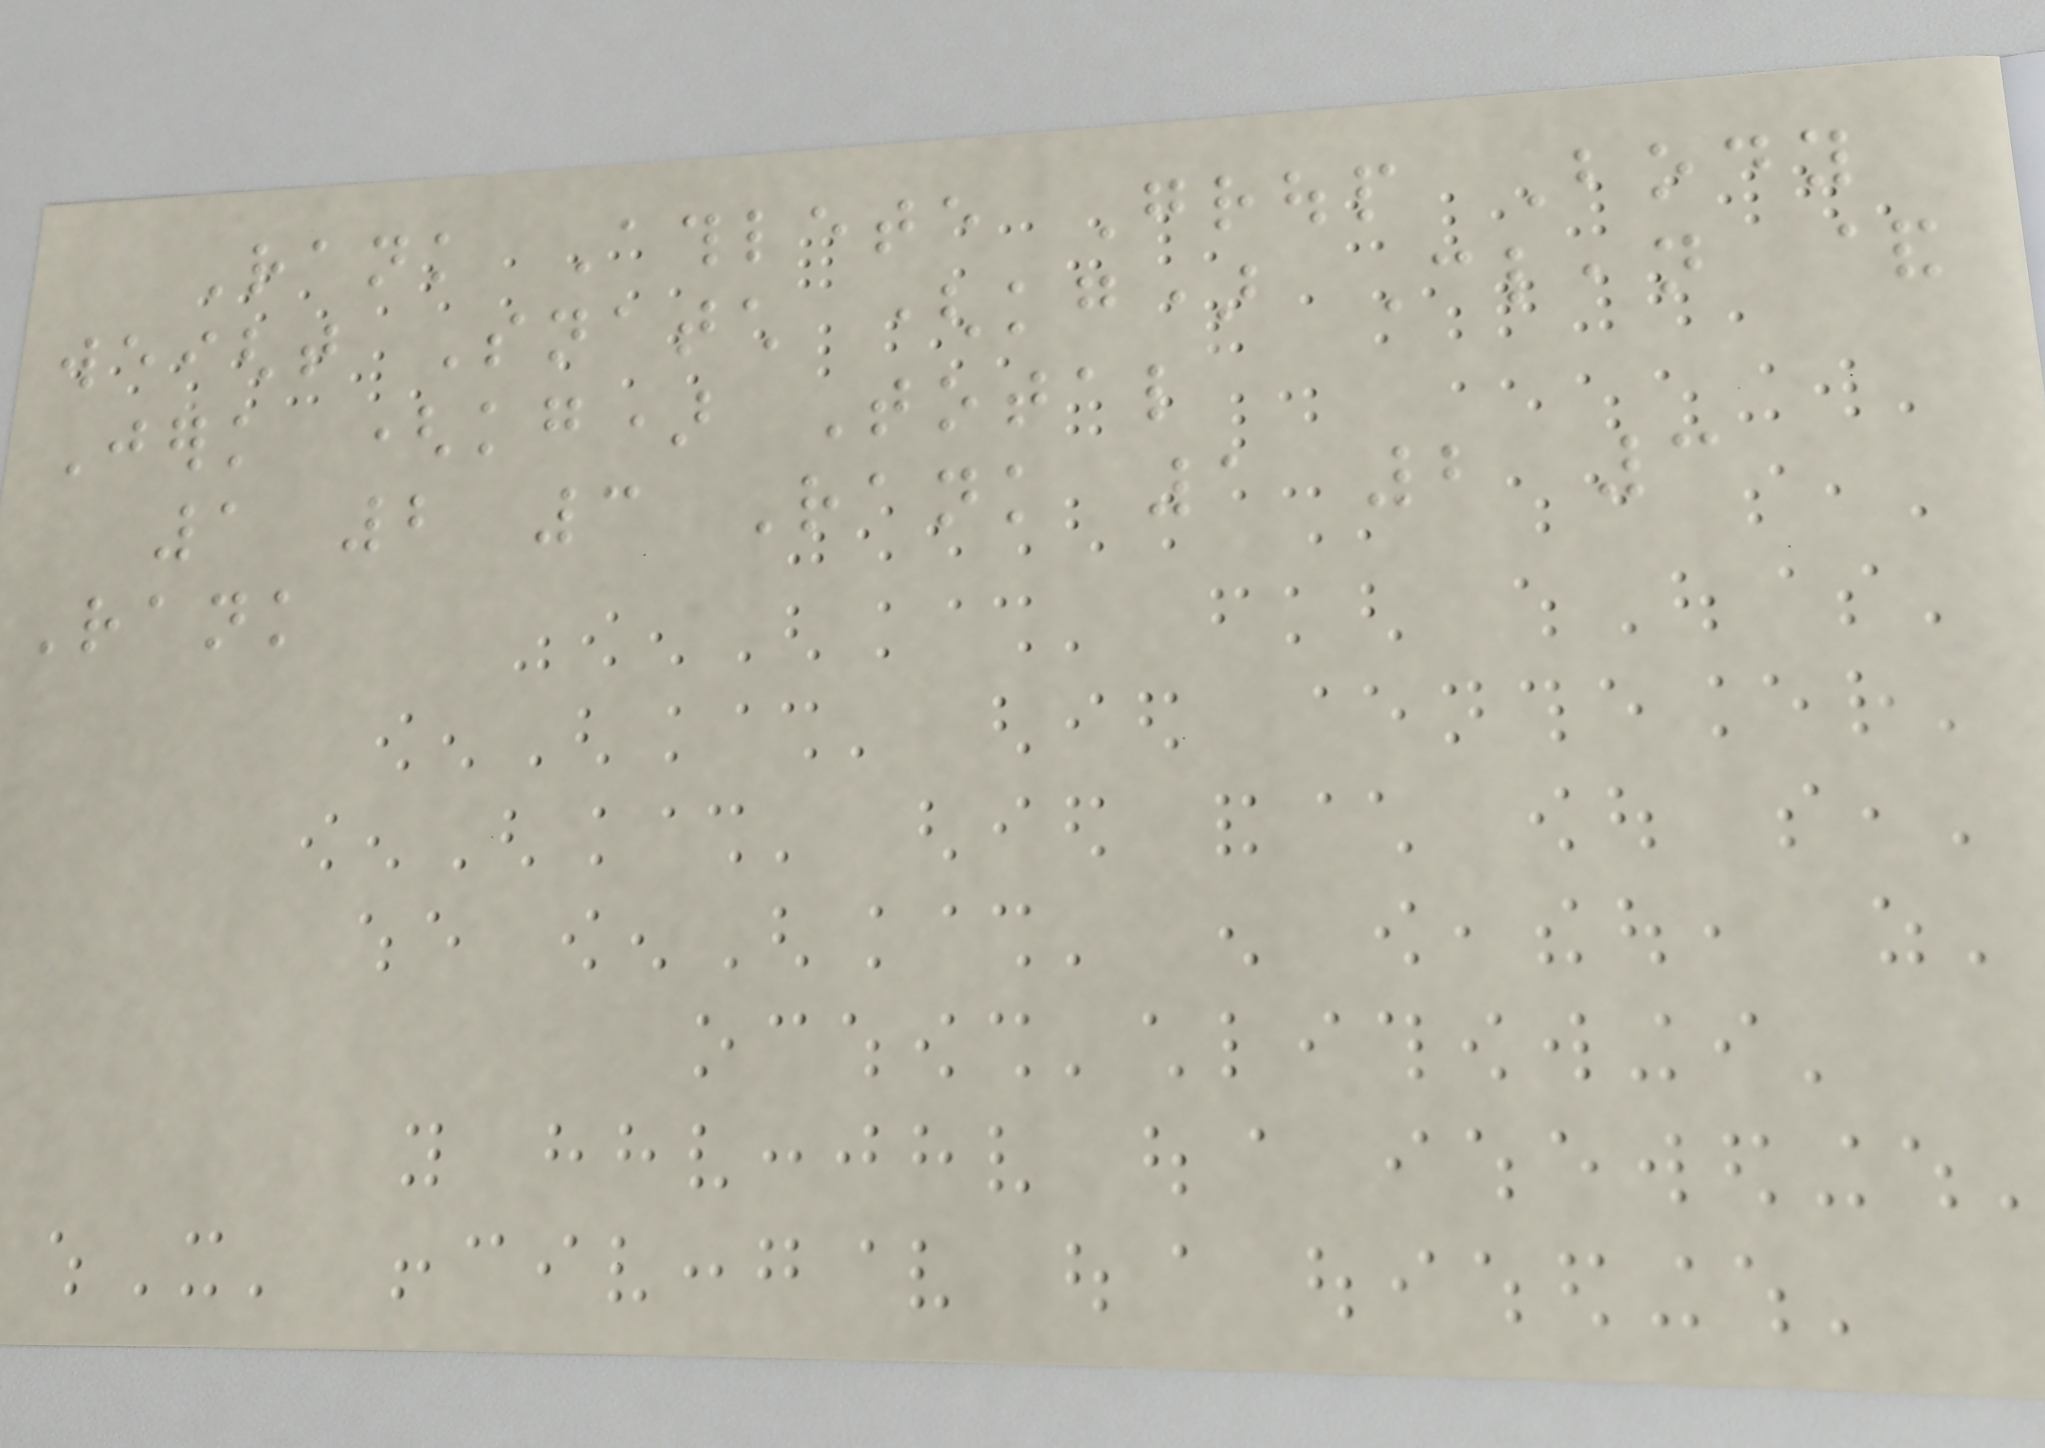Rank Athlete Group Body
weight Snatch (kg) Clean &
Jerk (kg) Total
1 2 3 Rank 1 2 3
Rank
